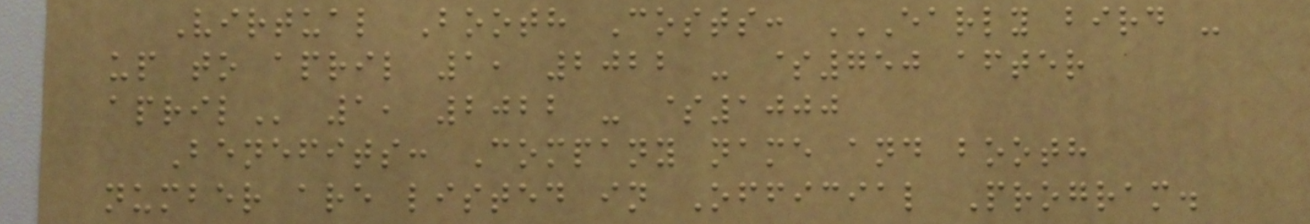Virtual Booth Costs: EARLY BIRD -
UP TO APRIL 1, 2022 - $750 AFTER
APRIL 1, 2022 - $1000
Benefits: Company name and booth
number are listed in Official Program.
